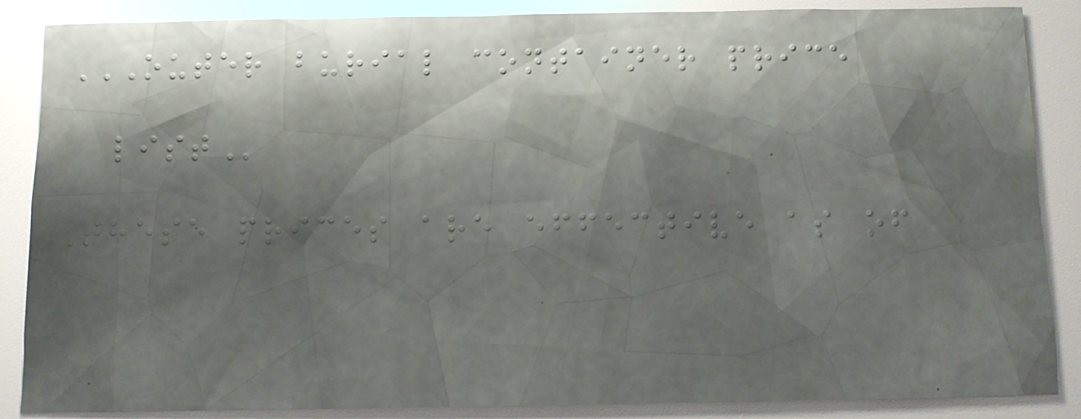OUTER BURIAL CONTAINER PRICE
LIST
These prices are effective as of
